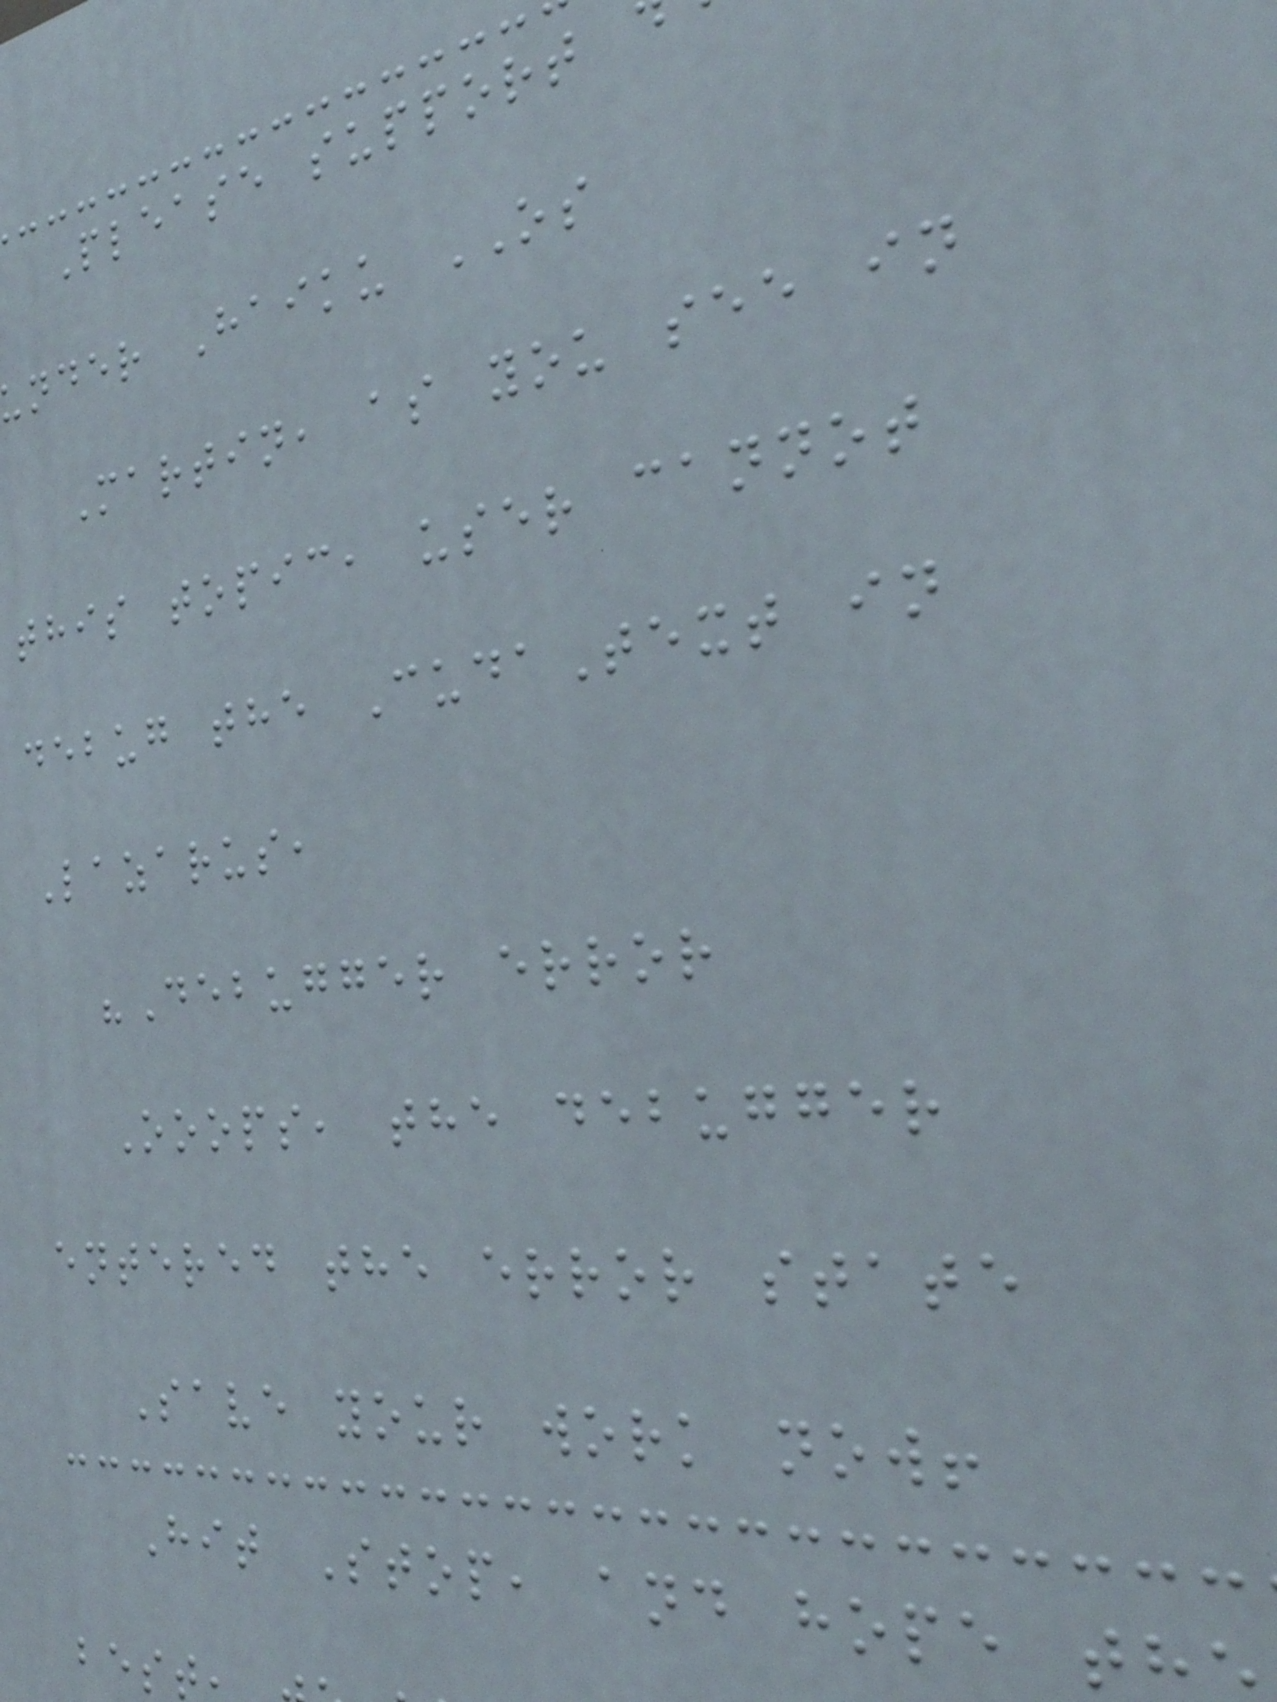Please support
nder Haiku OS
Martin, as you see in
this topic, user cannot
debug the CudaText in
Lazarus,
"Debugger error
Ooops, the debugger
entered the error state
Save your work now!
Hit Stop, and hope t
